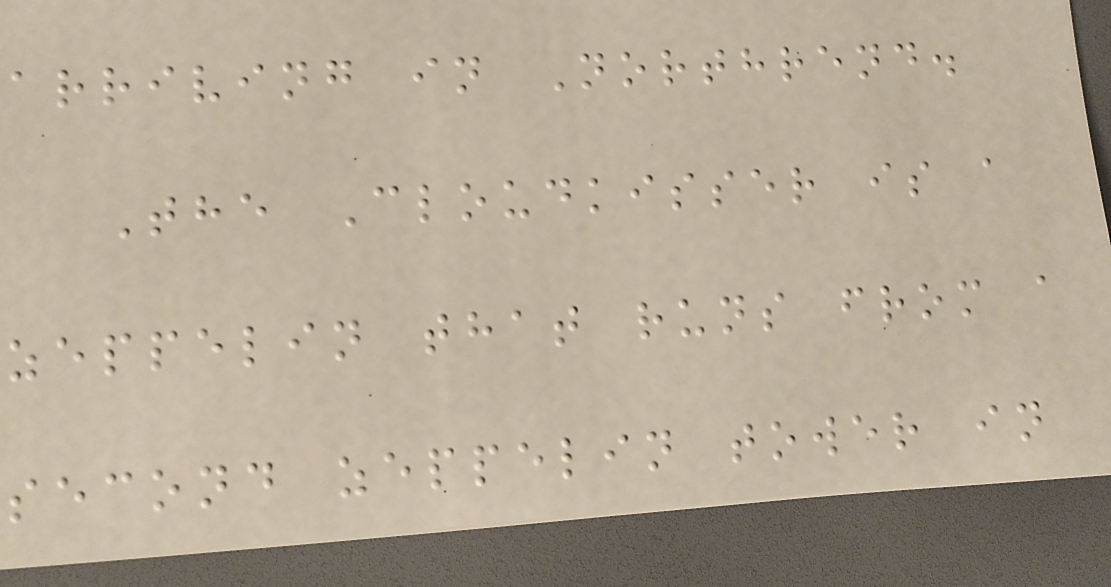arriving in Northrend.
The Cloudkisser is a
zeppelin that runs from a
second zeppelin tower in
